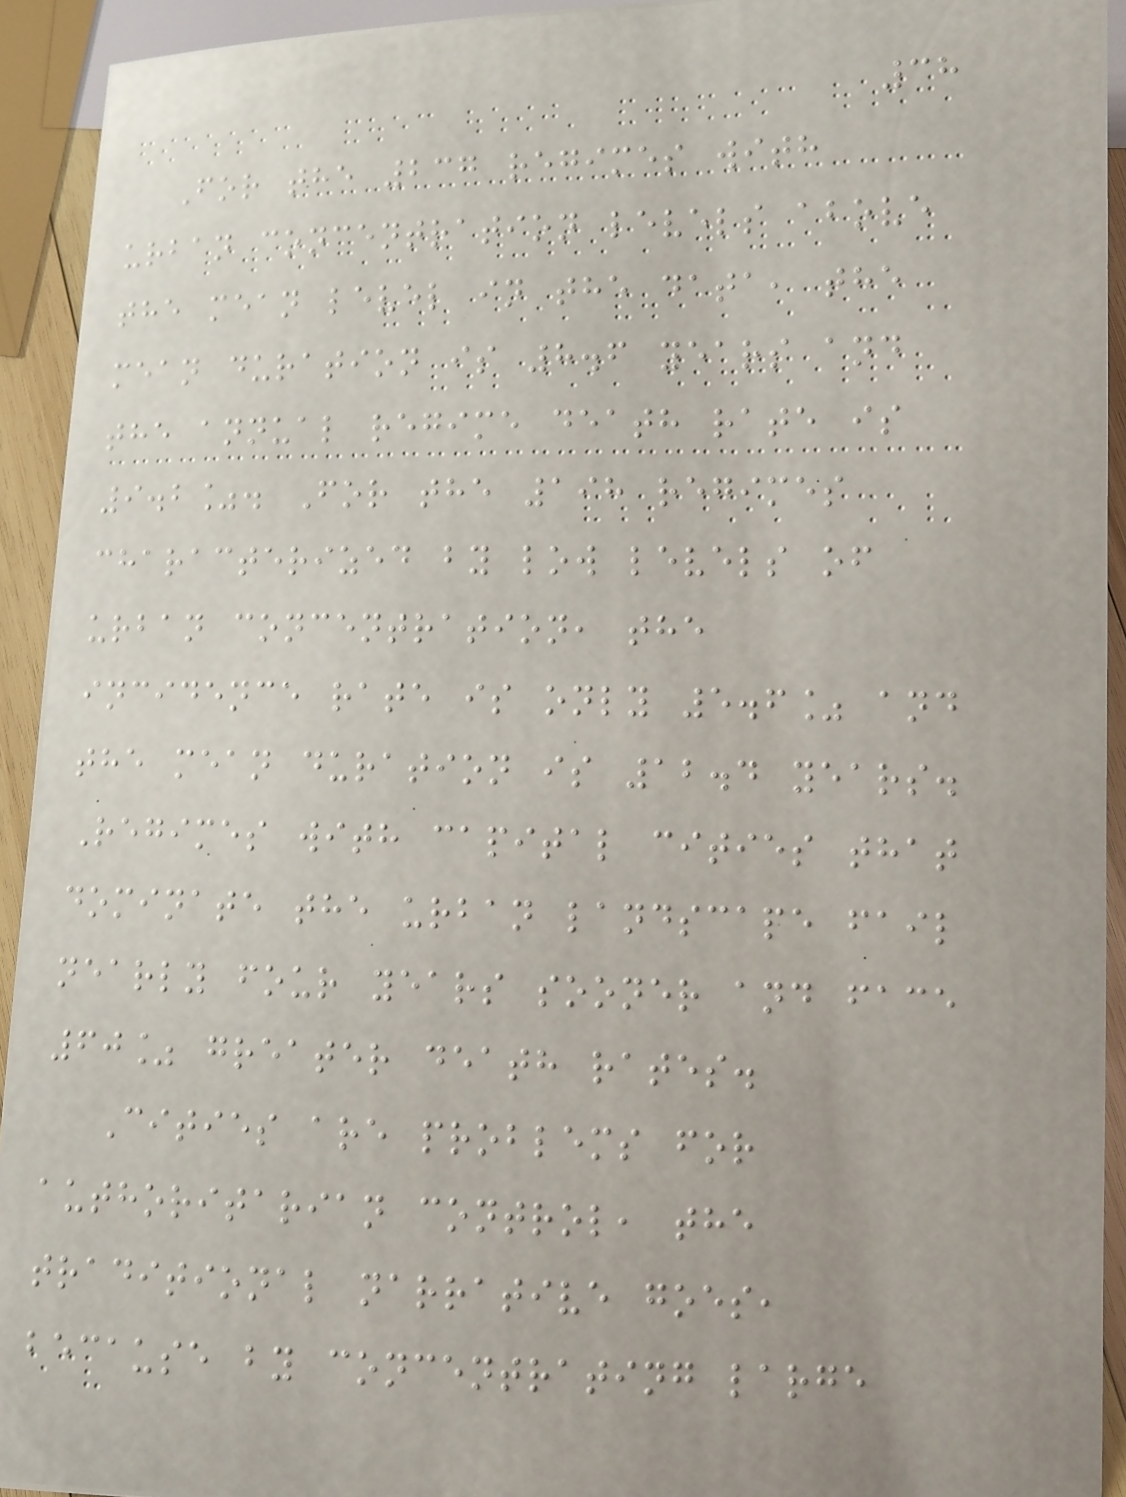38
For the 237 regimes with
urban concentration levels above
the mean level in the data, the
mean duration is 8.6 years and
the annual regime death rate is
9.2%. For the 198 regimes
characterized by low levels of
urban concentration, the
incidence rate is only 5.6% and
the mean duration is 12.4 years.
Regimes with capital cities that
dominate the urban landscape fail
nearly four years sooner and face
60% greater death rates.
Cities are problems for
authoritarian control, the
traditional narrative goes,
because by concentrating large
